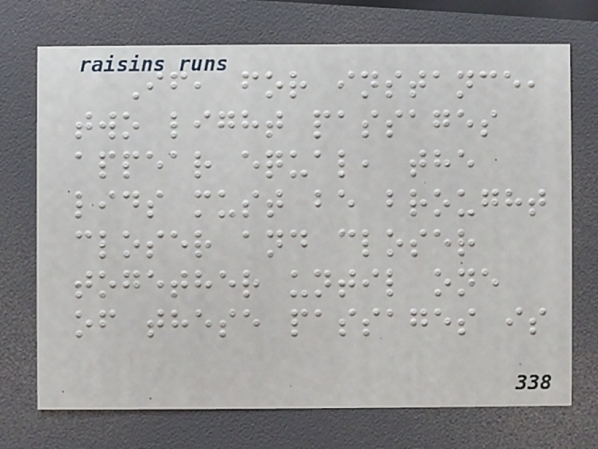If, for instance,
two light passages
appear equal, the
lids must be brought
closer and closer
together until one
of these passages is
